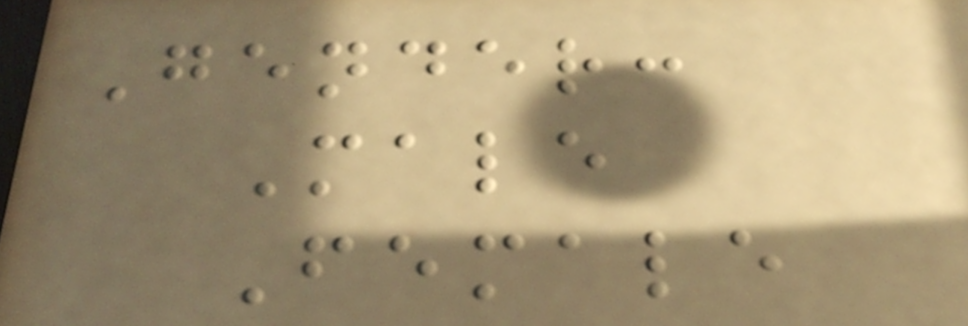Gender:
Male
Female
